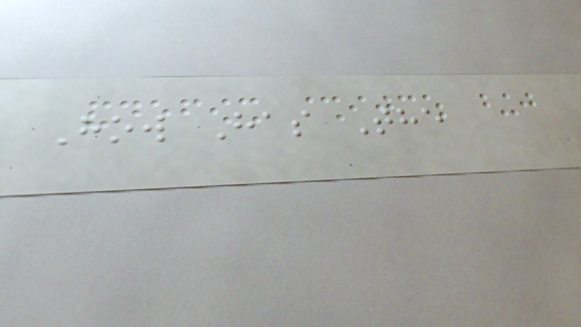How Has The
